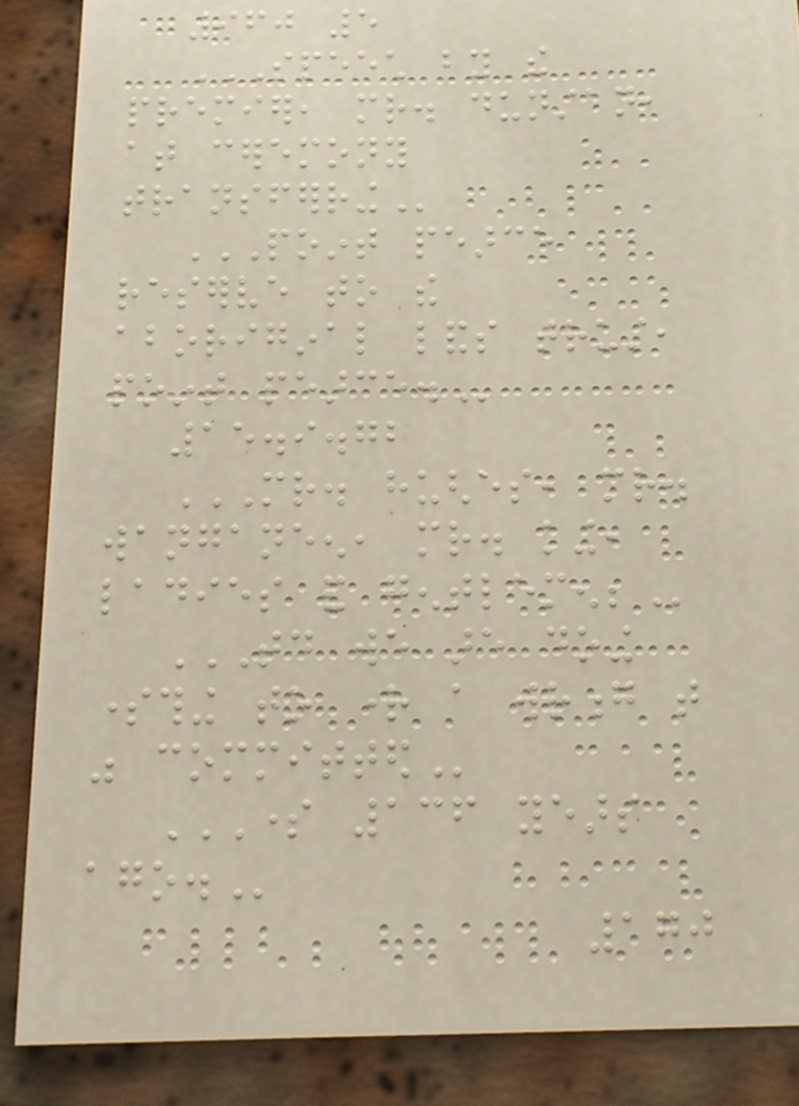960 5
SPEECH BY THE
PREMIER, MR. DUNSTAN,
AT CEREMONY
TRANSFERRING
POINT PEARCE
RESERVE TO THE
ABORIGINAL LANDS TRUST,
POINT PEARCE.
15.9.72
MR. HUGHES, MR.
WANGANEEN, MR. KING,
LADIES AND GENTLEMEN;
TODAY WE ARE DOING
SOMETHING TO RIGHT A WRONG THAT
WAS COMMITTED
SOME 136 YEARS
AGO.
170
